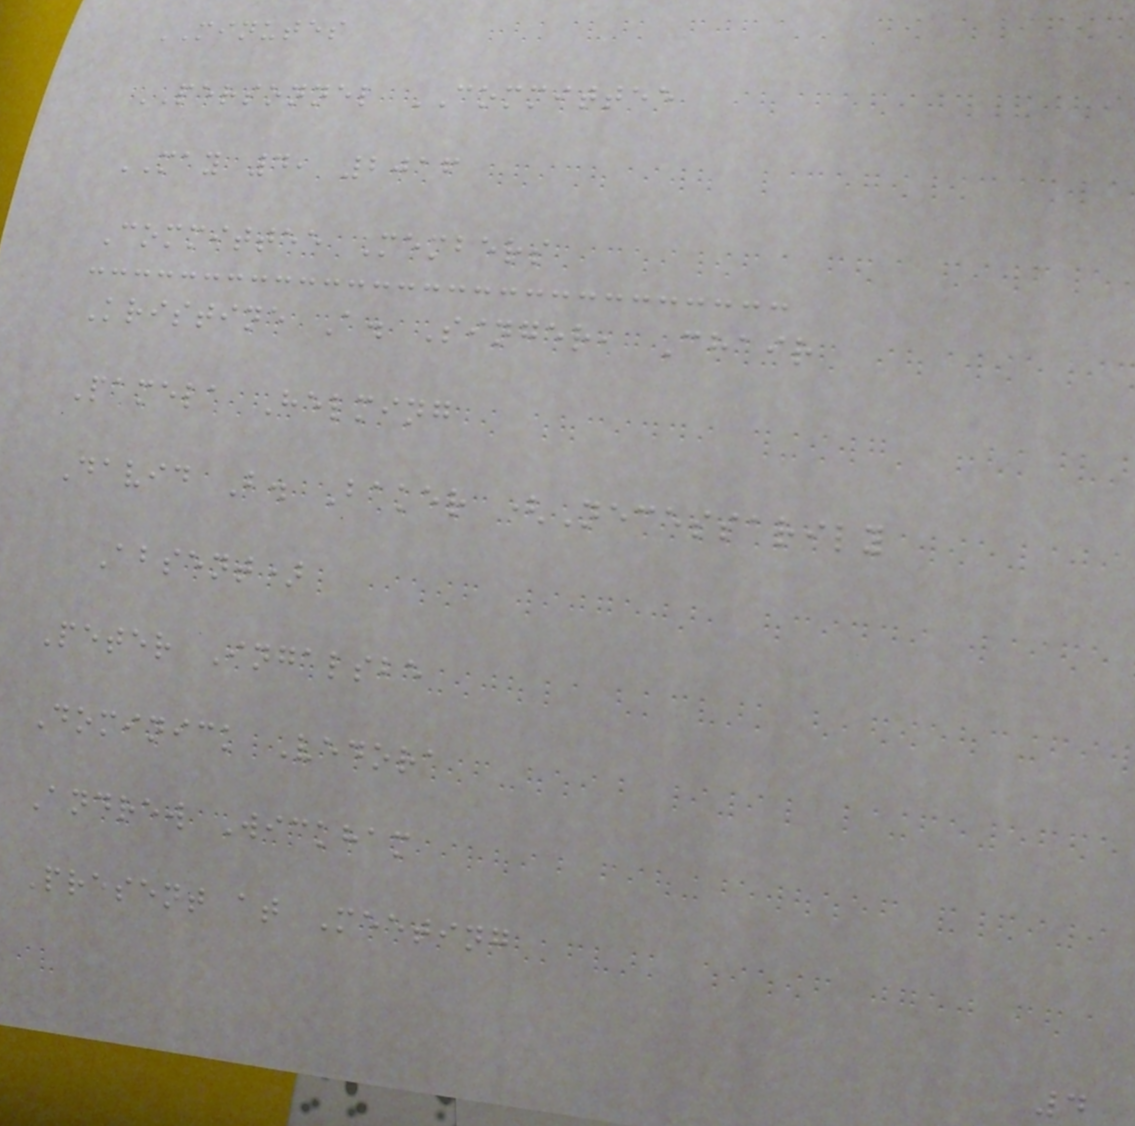MINUTES
PERSONNEL COMMITTEE
MAY 4, 2016
Committee Members
Kristine A. Singer, Chair
Pamela Helming
David B. Baker (Necessarily
Absent)
Peter Ingalsbe
Dominick Vedora
Andrew Wickham
Present at Meeting
4
